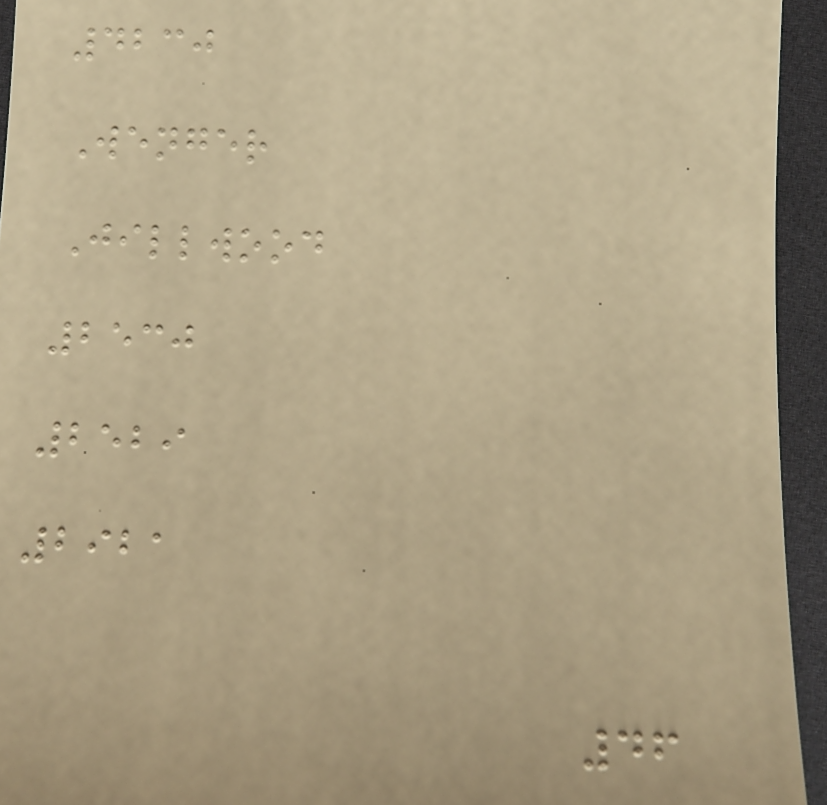4230
Wenger
Jillwood
2530
2529
2921
46
